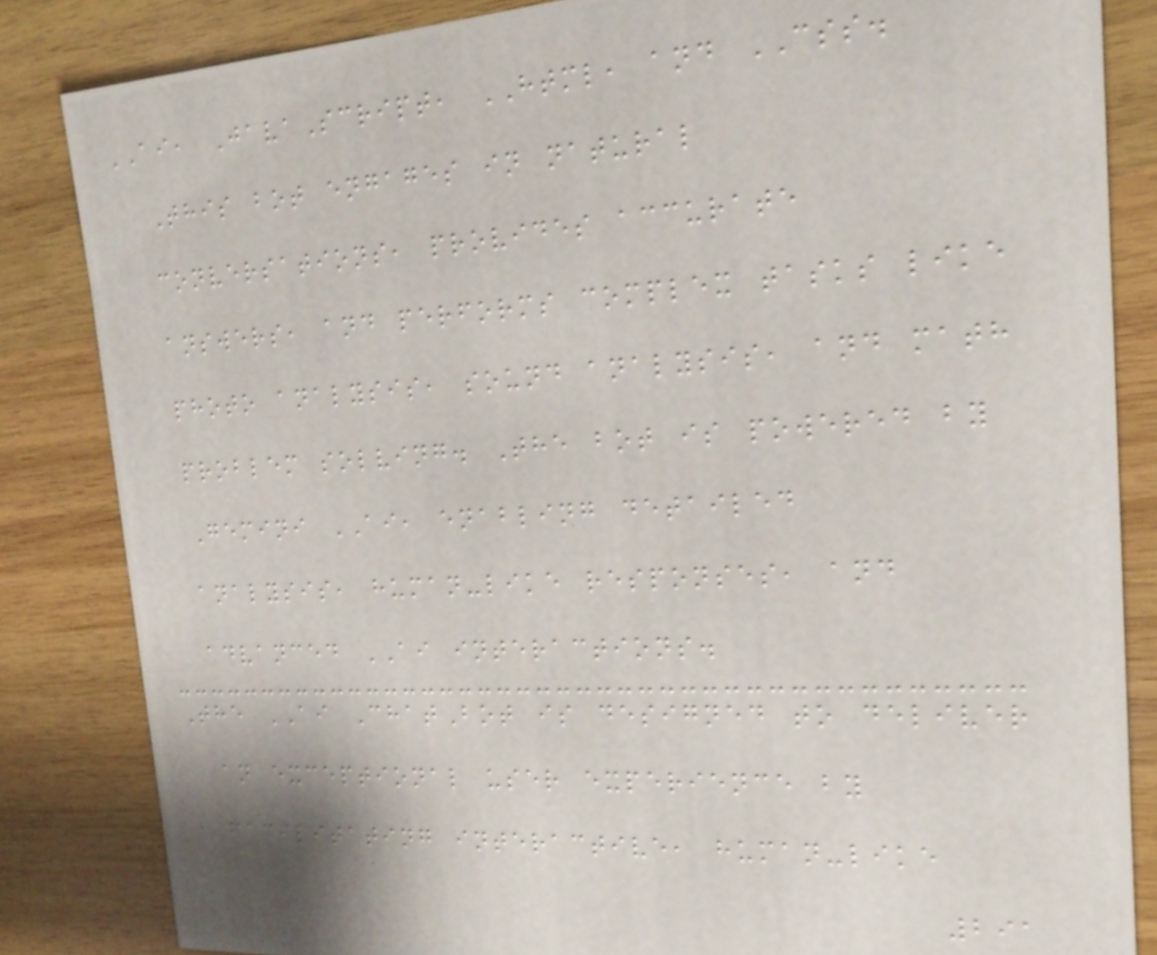AI, JavaScript, HTML, and CSS.
This bot engages in natural
conversations, provides accurate
answers, and performs complex tasks like
photo analysis, sound analysis, and math
problem solving. The bot is powered by
Gemini AI, enabling detailed
analysis, human-like responses, and
advanced AI interactions.
The AI ChatBot is designed to deliver
an exceptional user experience by
facilitating interactive, human-like
291
